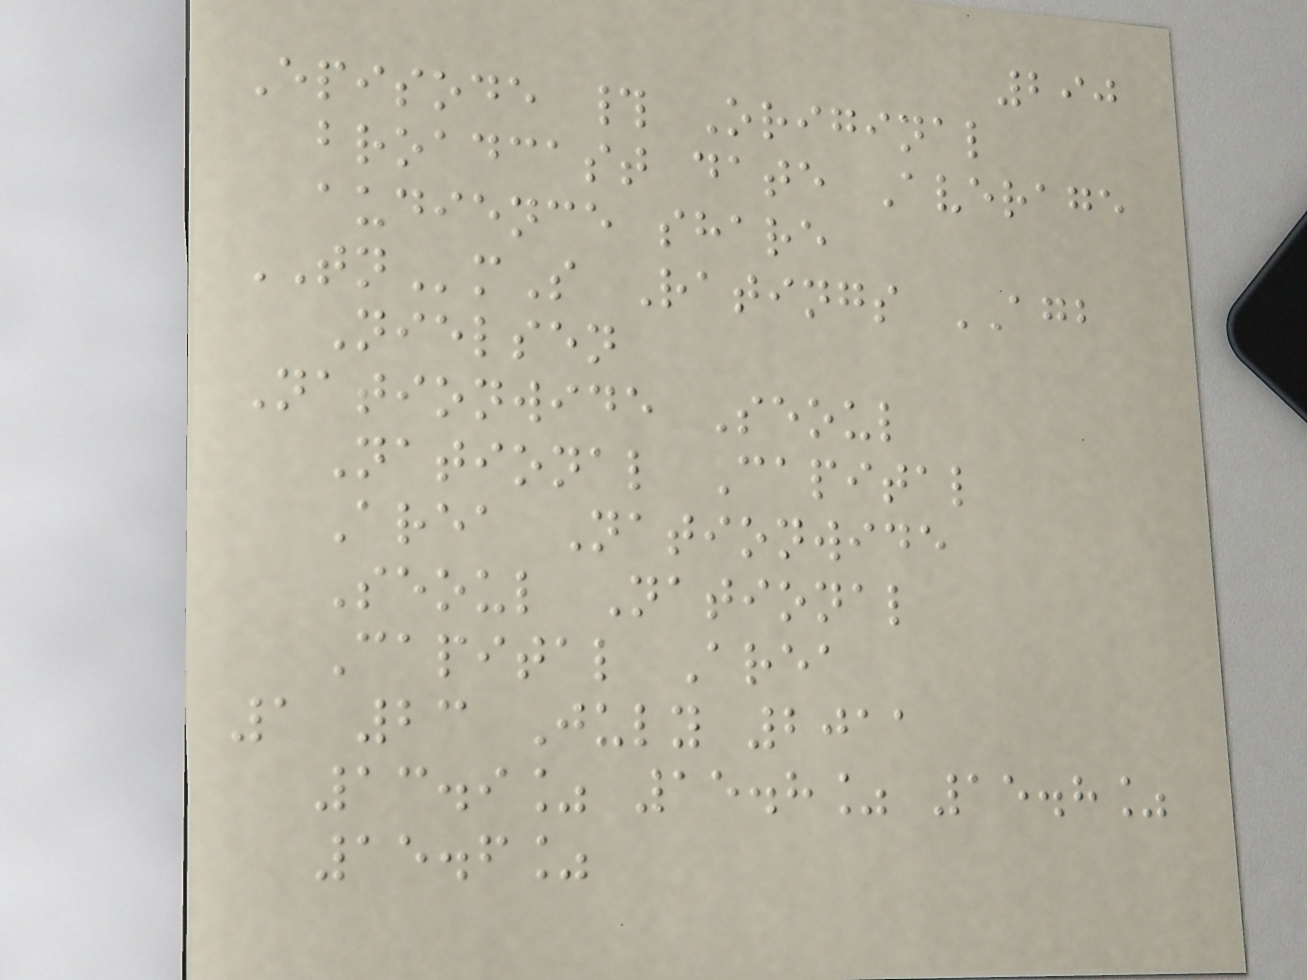290
Episode # Original
broadcast date Average
audience share
TNmS Ratings AGB
Nielsen
Nationwide Seoul
National Capital
Area Nationwide
Seoul National
Capital Area
1 23 July 2011
13.9% 15.8% 15.8%
15.6%
